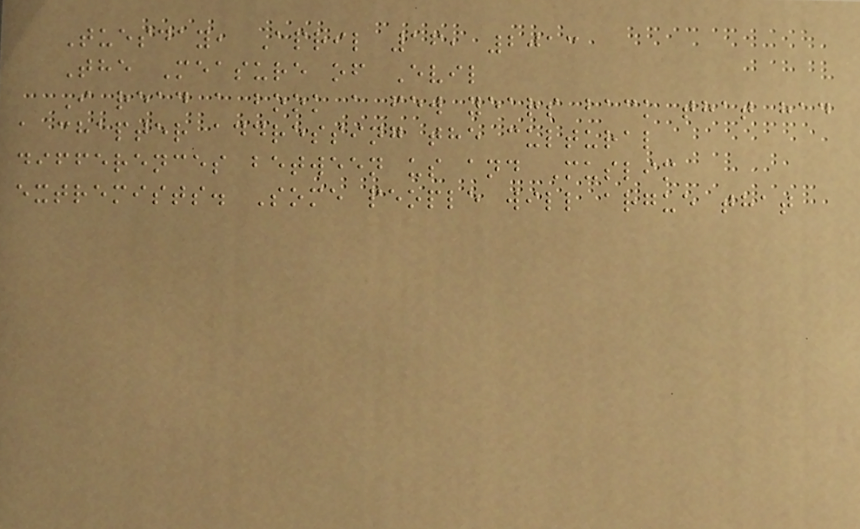Tuesday, April 16, 2013
The Measure of Evil
I read a book a few years back that had
a chapter addressing the cultural
differences between us and Muslim
extremists. Some people will argue that
